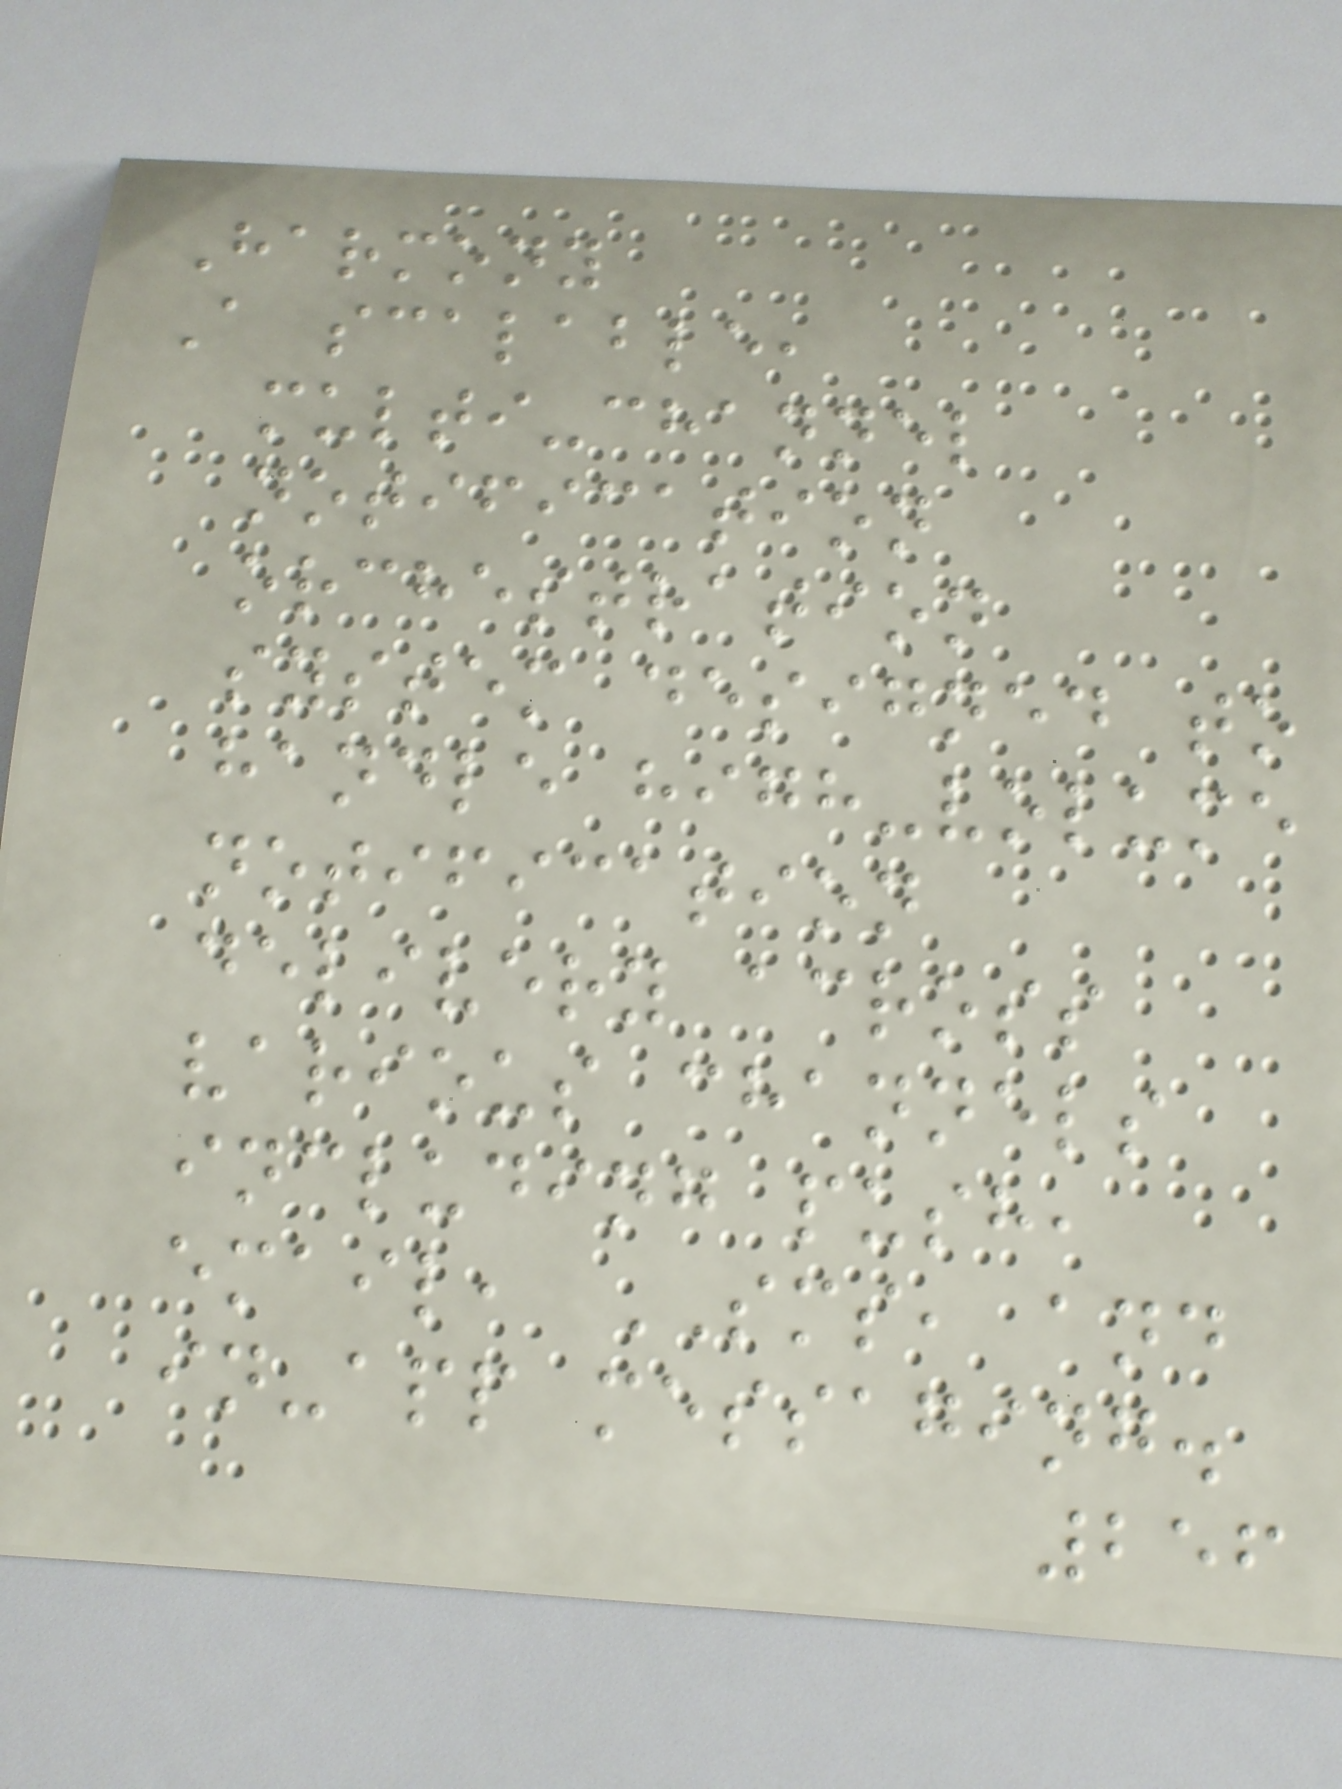Harmony
A scalable,
multi-channel
notification
orchestration
system designed to
handle high-volume
notification
delivery across
various channels
including push,
email, SMS, and
in-app messaging.
256
